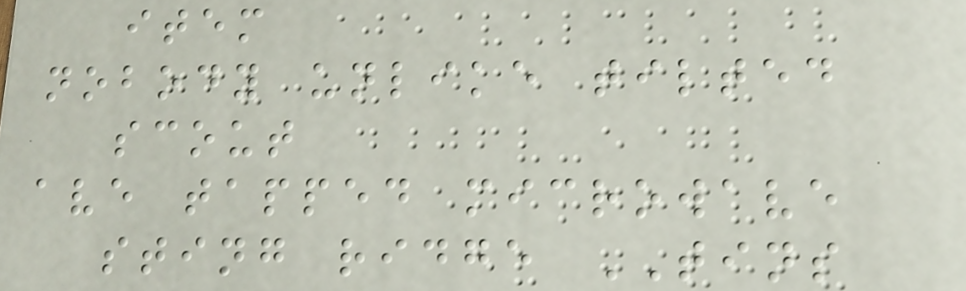item
nobody unlike tilted
scout
ave tapped microwave
sting ridge TINS
